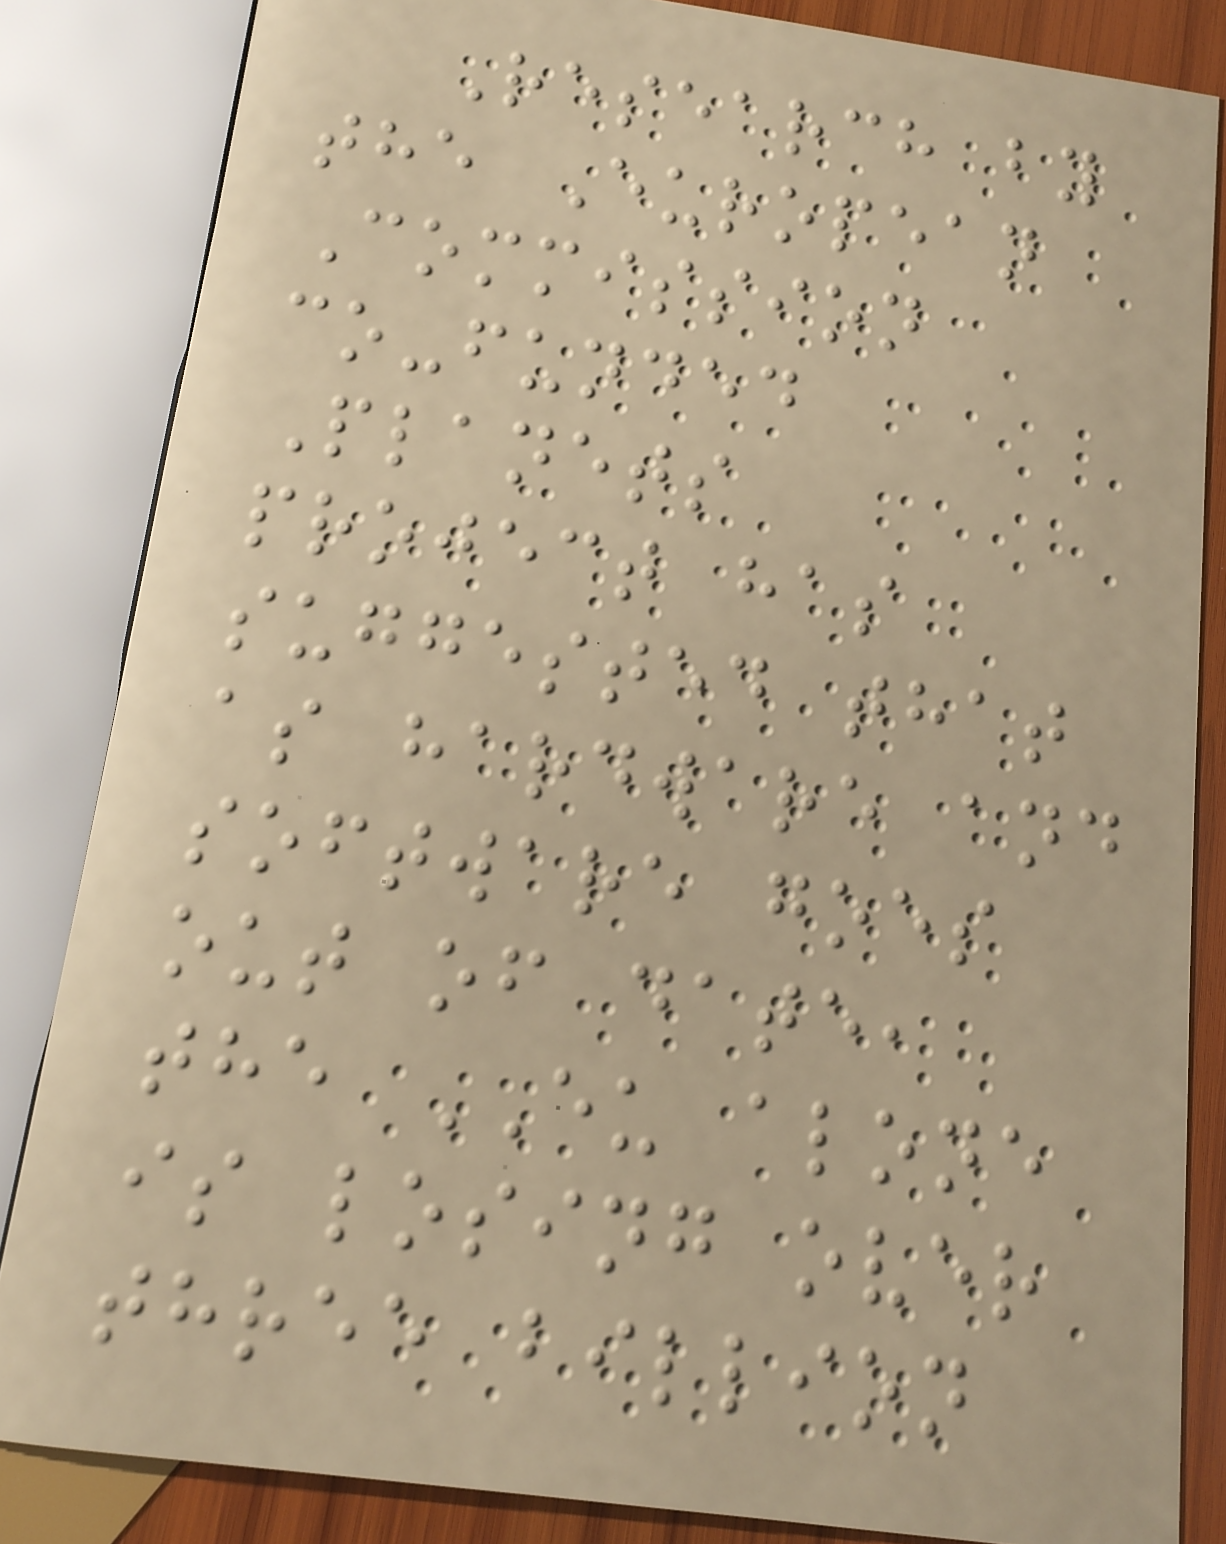Research by
the European
Commission
co-funded
Planets
project has
suggested that
as hardware and
software goes
out of date,
the EU alone
is losing over
three billion
